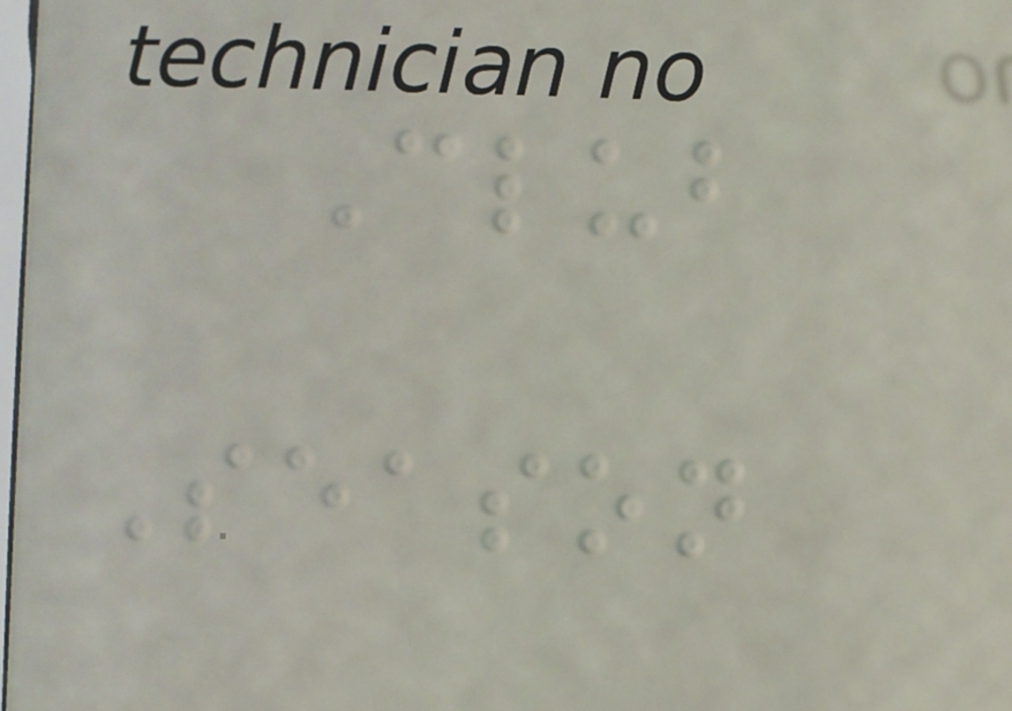Club
Season
